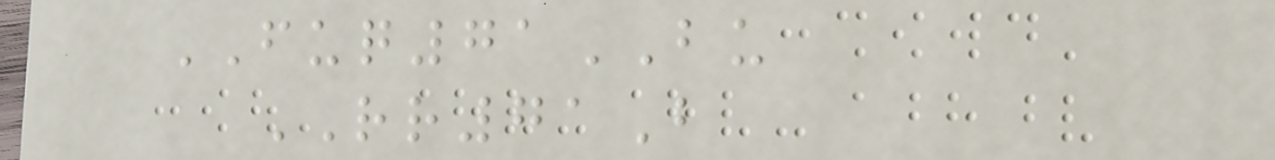FUQ71BU
RR71B
